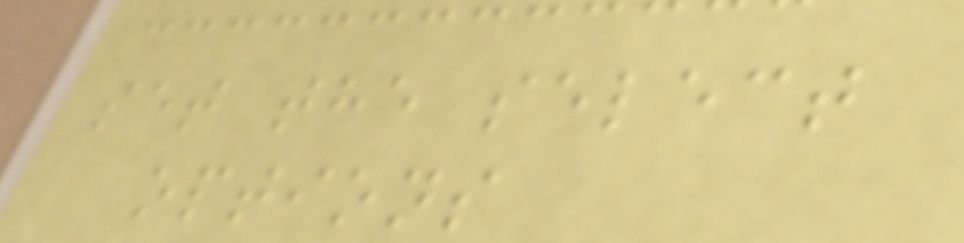set the select
options
